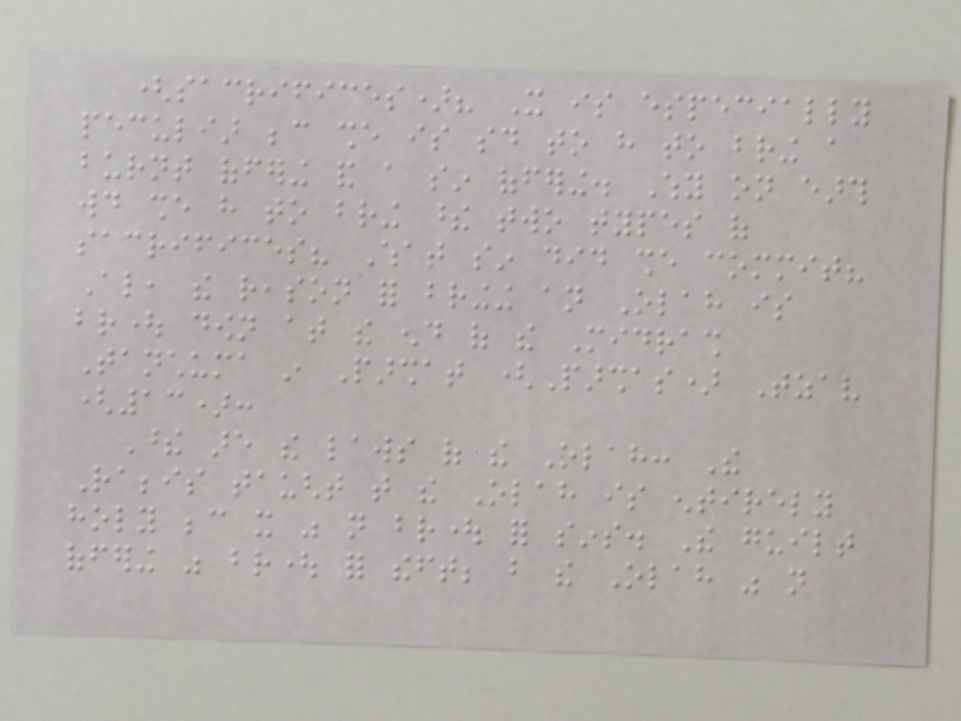(sacrifices)? It is especially
peculiar because she is said to have to bring a
burnt offering and a sin offering. Why on earth
would she have to bring these two types of
sacrifices? What sin did she commit?
Also, the reason for bringing an Olah is
brought down at the end of the Midrash
Tanchuma in Parshat (Parshas) Tzav
(13):
These are the laws of the Olah: The
Rabbis taught that the Olah is entirely
holy because it was not brought for sins. The guilt
offering was brought for theft; but the Olah was not
